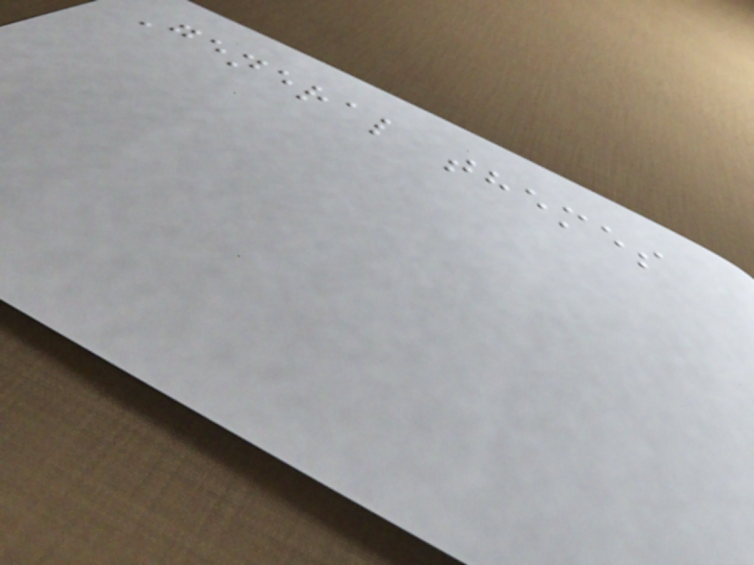General themes
